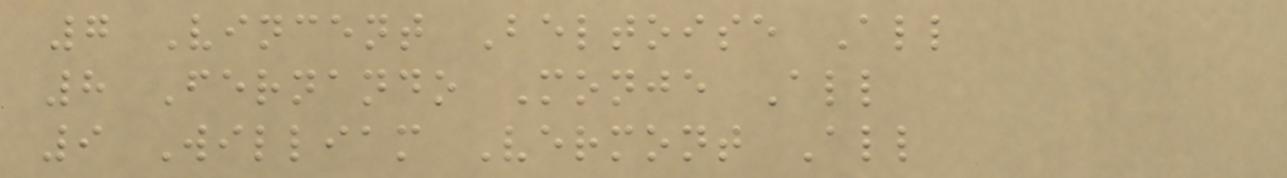7 Vincent Beltoise All
8 Fernando Monje All
9 William Vermont All
